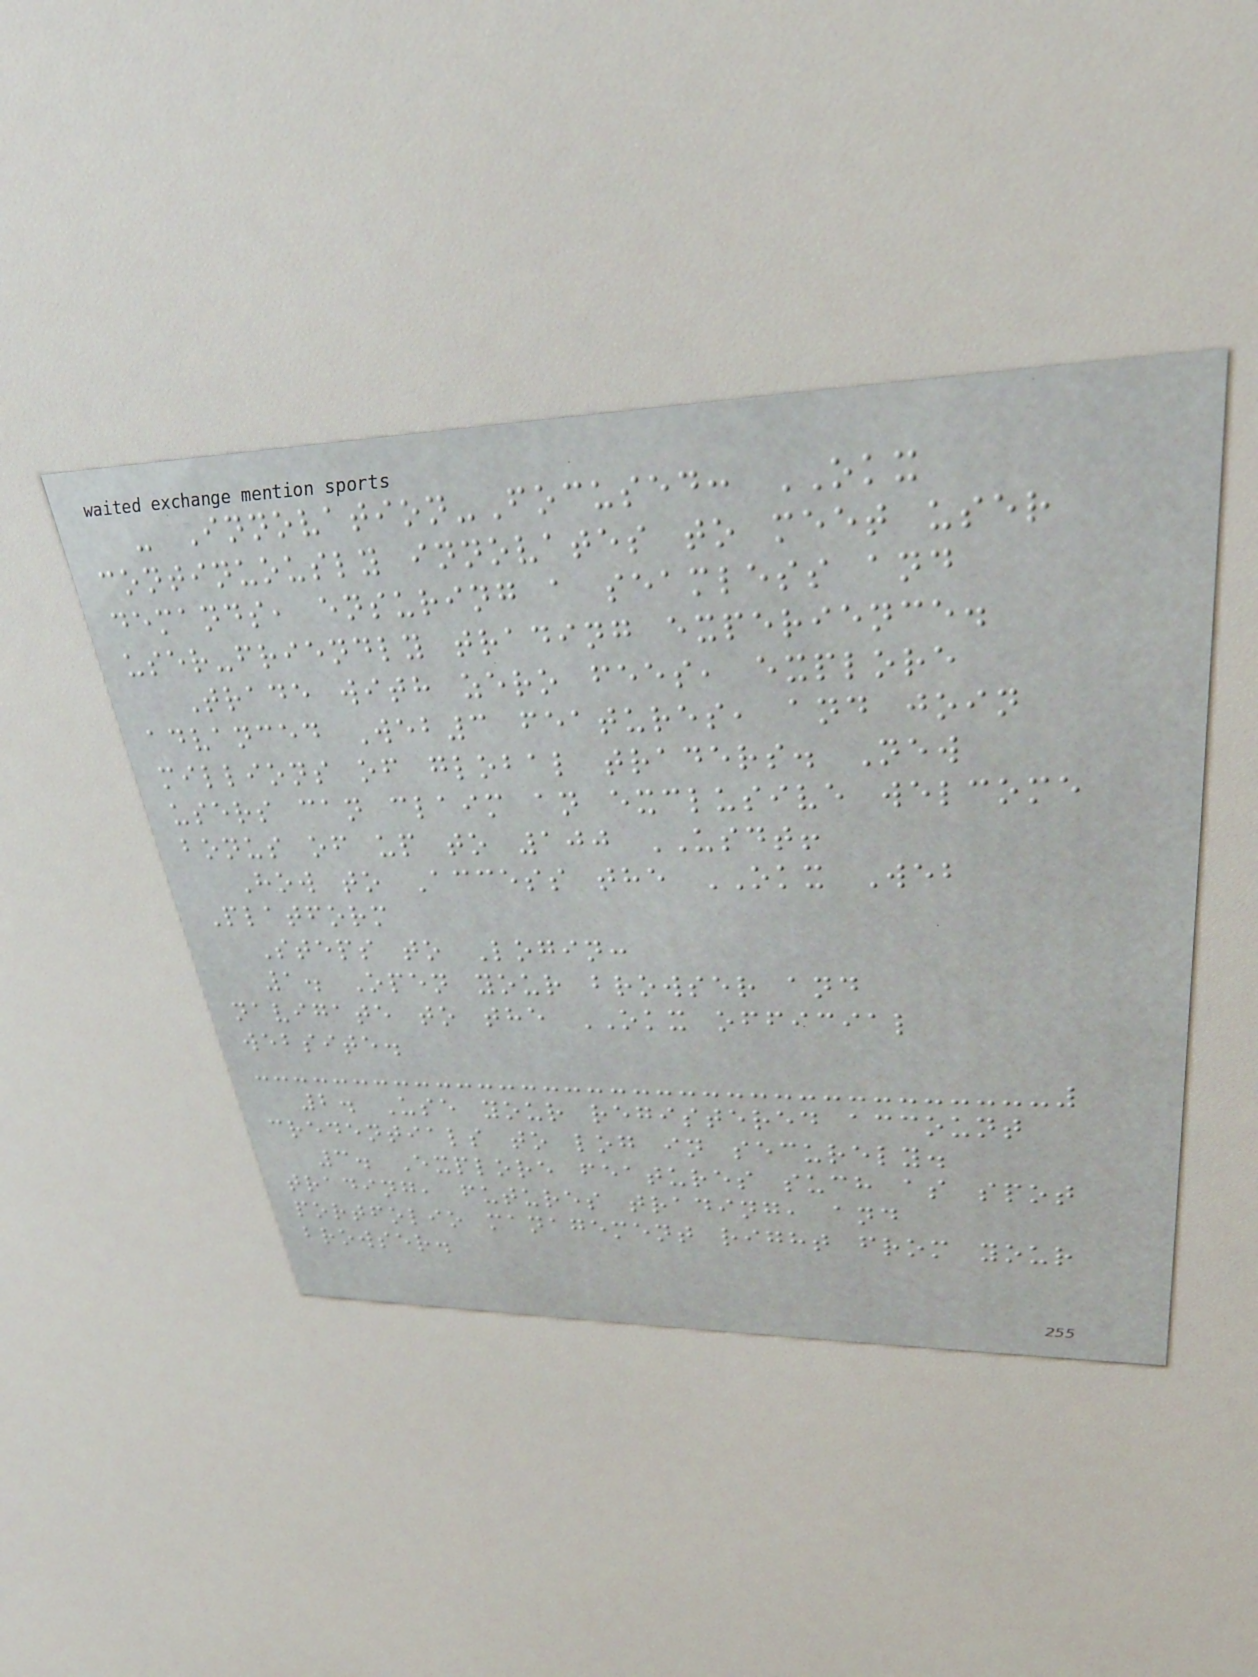- Innovation-Focused: OKX
continuously innovates to meet user
demands, ensuring a seamless and
user-friendly trading experience.
Trade with zero fees, explore
advanced Web3 features, and join
millions of global traders. New
users can claim an exclusive welcome
bonus of up to 100 USDT!
How to Access the OKX Web
Platform
Steps to Login:
1. Open your browser and
navigate to the OKX official
website.
2. Use your registered account
credentials to log in securely.
3. Explore features such as spot
trading, futures trading, and
portfolio management right from your
browser.
